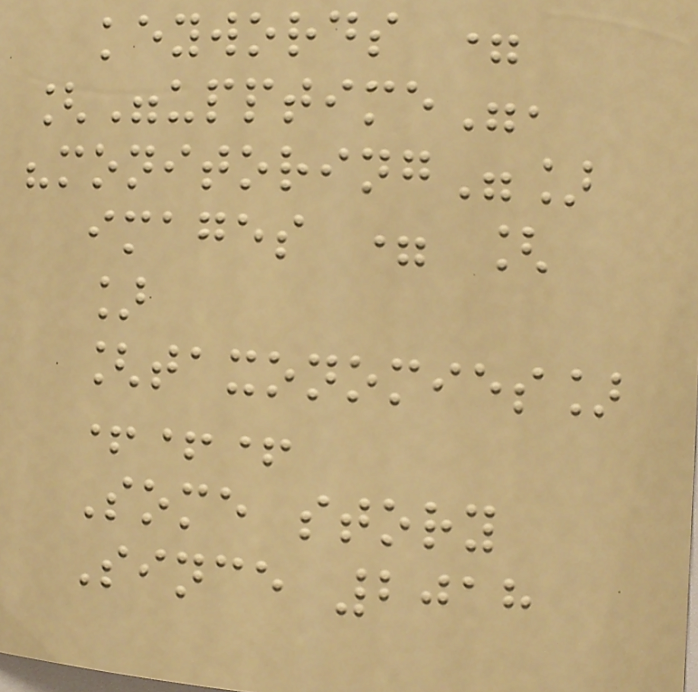keywords =
["upptime",
"monitoring"]
images = [
]
[taxonomies]
+++
Some story
Since 2018
